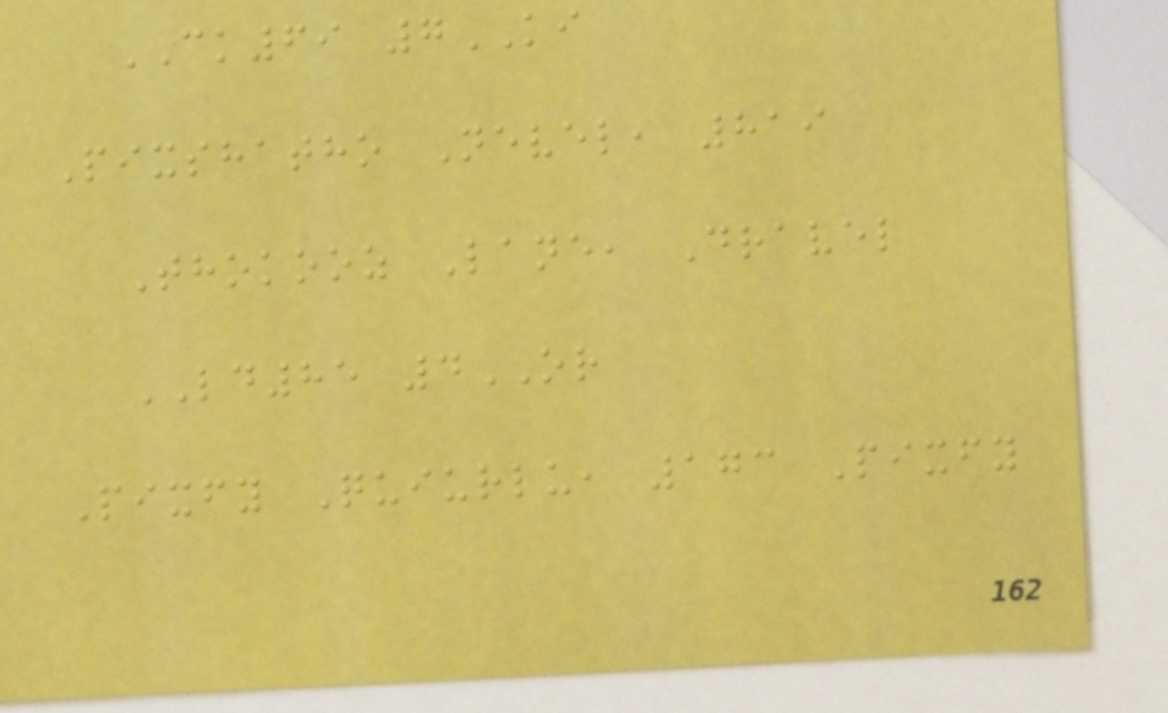CK69 7KI
Pixshatho Nevel, 819
Thokooz Lane, Dravel
LD85 4OR
Pixfy Quiurlu, 173 Pixfy
